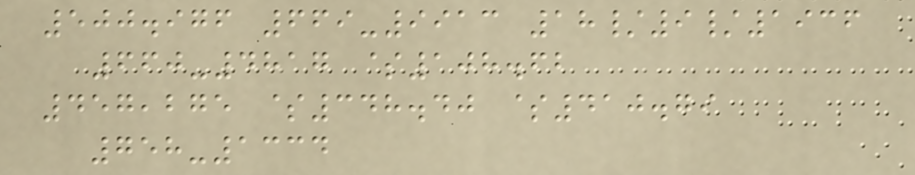500.976 669-9913 18/9/1936
660-4817 $108.62
457,275 $348.40 $410.79
758-1334
